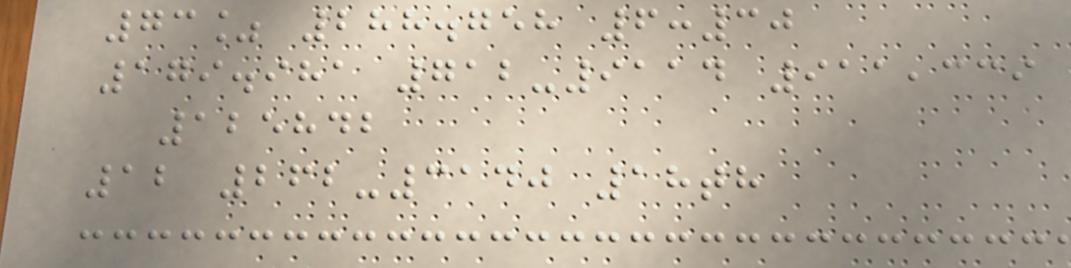73% 288.758 6:30
179.981 712-9114 911,339
125842
12 262-3140 18th
